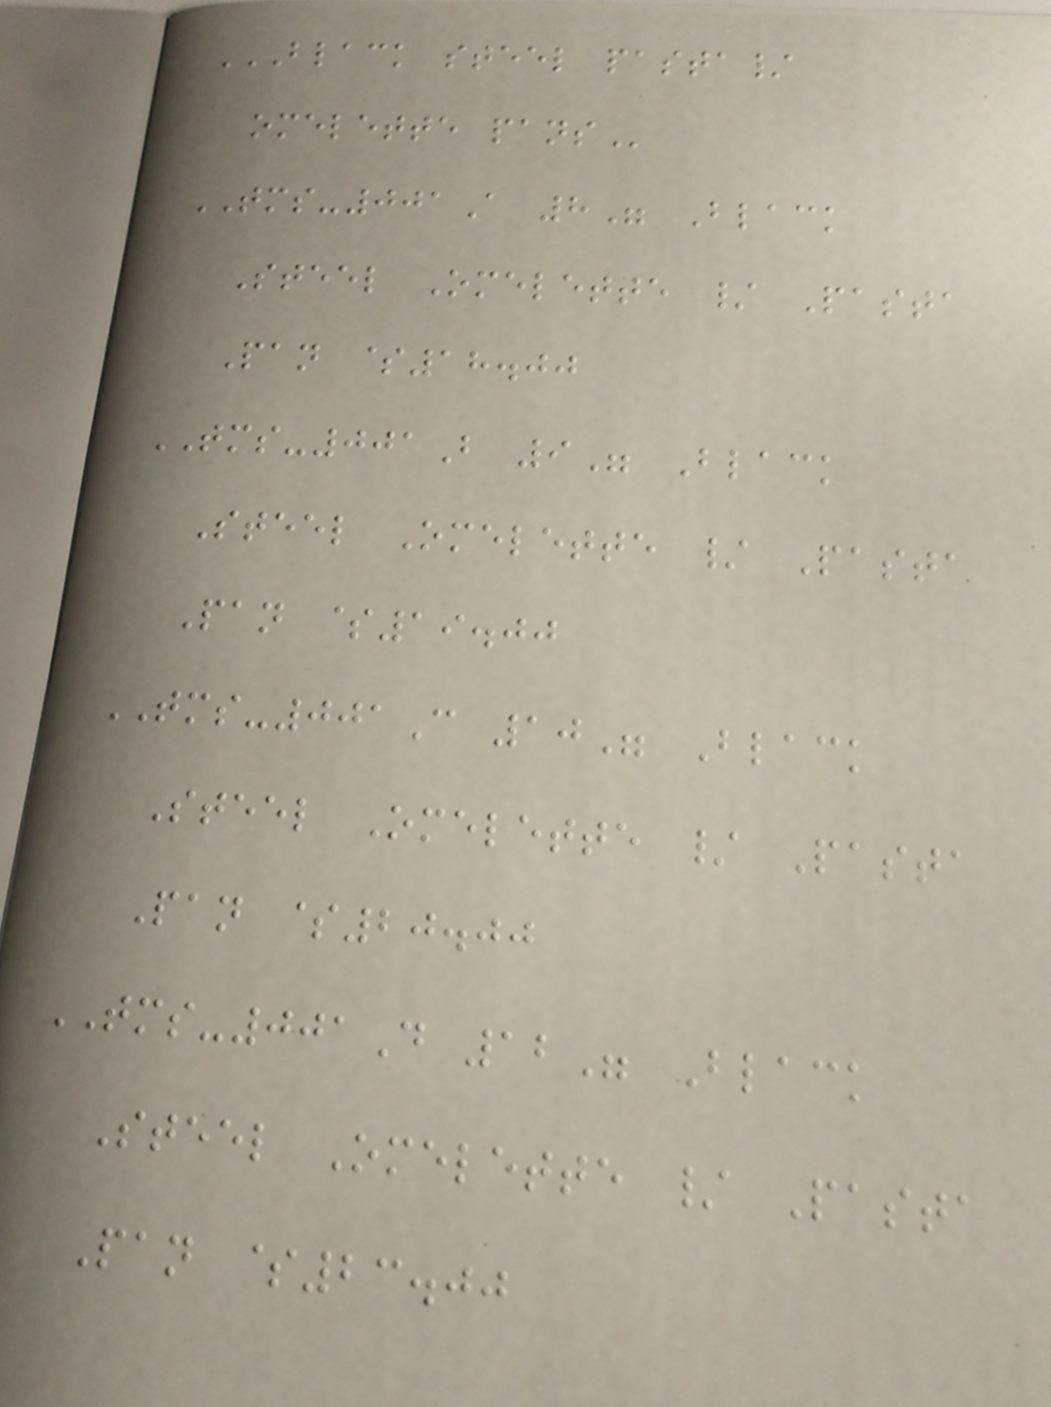BLACK STEEL PASTA/
OMELETTE PANS
TMS-001A 8" Black
Steel Omelette / Pasta
Pan $18.00
TMS-001B 9" Black
Steel Omelette / Pasta
Pan $19.00
TMS-001C 10" Black
Steel Omelette / Pasta
Pan $20.00
TMS-001D 12" Black
Steel Omelette / Pasta
Pan $23.00
